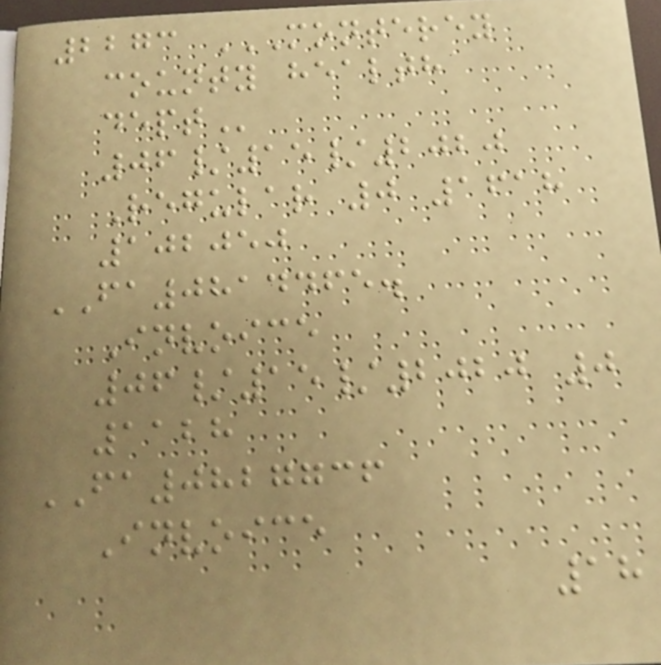2273 MONTEREY
COUNTY HEALTH
DEPT
06/15/2020
Regular 0 1618
102050
FA0814465.
Invoice
06/15/2020 0
1128
FA0827736
Invoice
18
